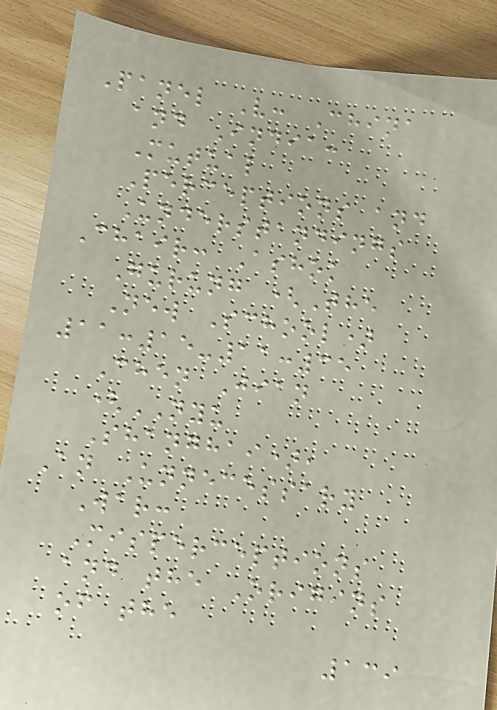Panel V: China
and India:
Mutual
Perceptions and
Understandings
Chair: Ashok
Gurung (The
New School)
11:15-11:35
Chen Jian
(NYU
Shanghai),
An Unnecessary
War:
Misperceptions
and the Origins
of the
139
